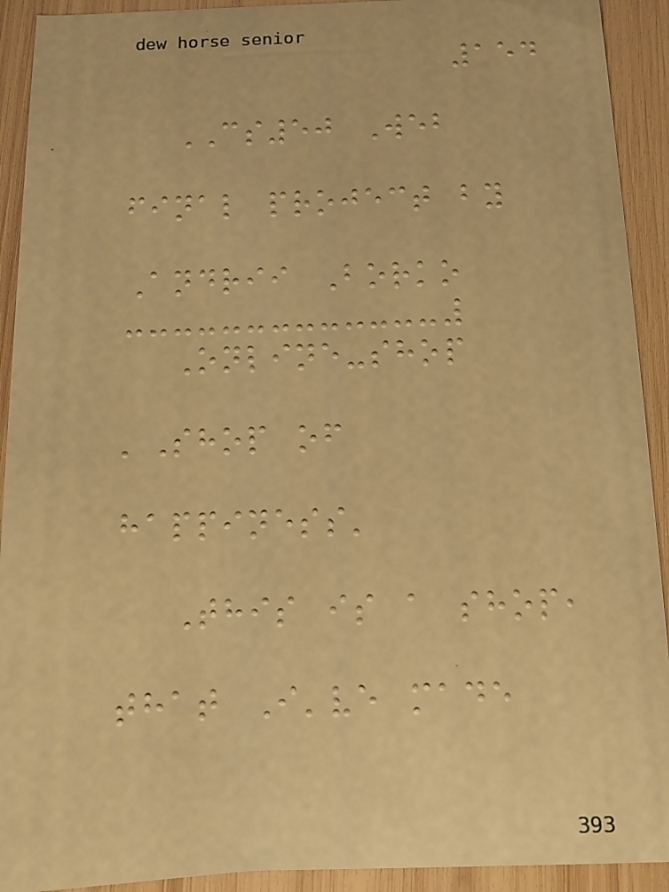154
CS50 Web
final project by
Andrii Borko
Online-shop
'Shop of
happiness'
This is a shop,
that I've made
